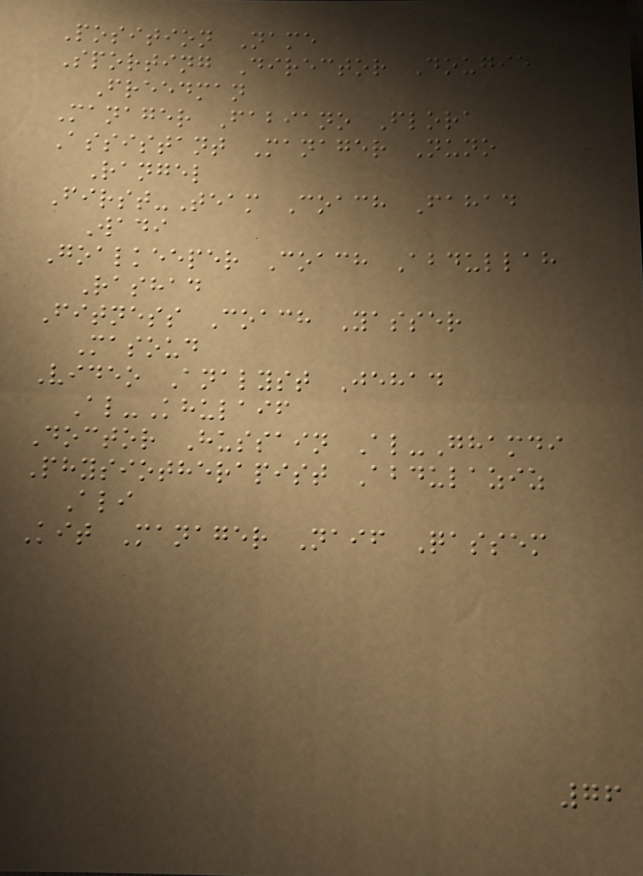Position Name
Sporting Director Dougie
Freedman
Manager Fabiano Flora
Assistant Manager Nuno
Rangel
First-Team Coach Fahad
Wadi
Goalkeeper Coach Abdullah
Rashad
Fitness Coach Yasser
Masoud
Video Analyst Jehad
Al-Khulaif
Doctor Hussain Al-Ghamdi
Physiotherapist Abdulaziz
Ali
Kit Manager Naif Qassem
76
